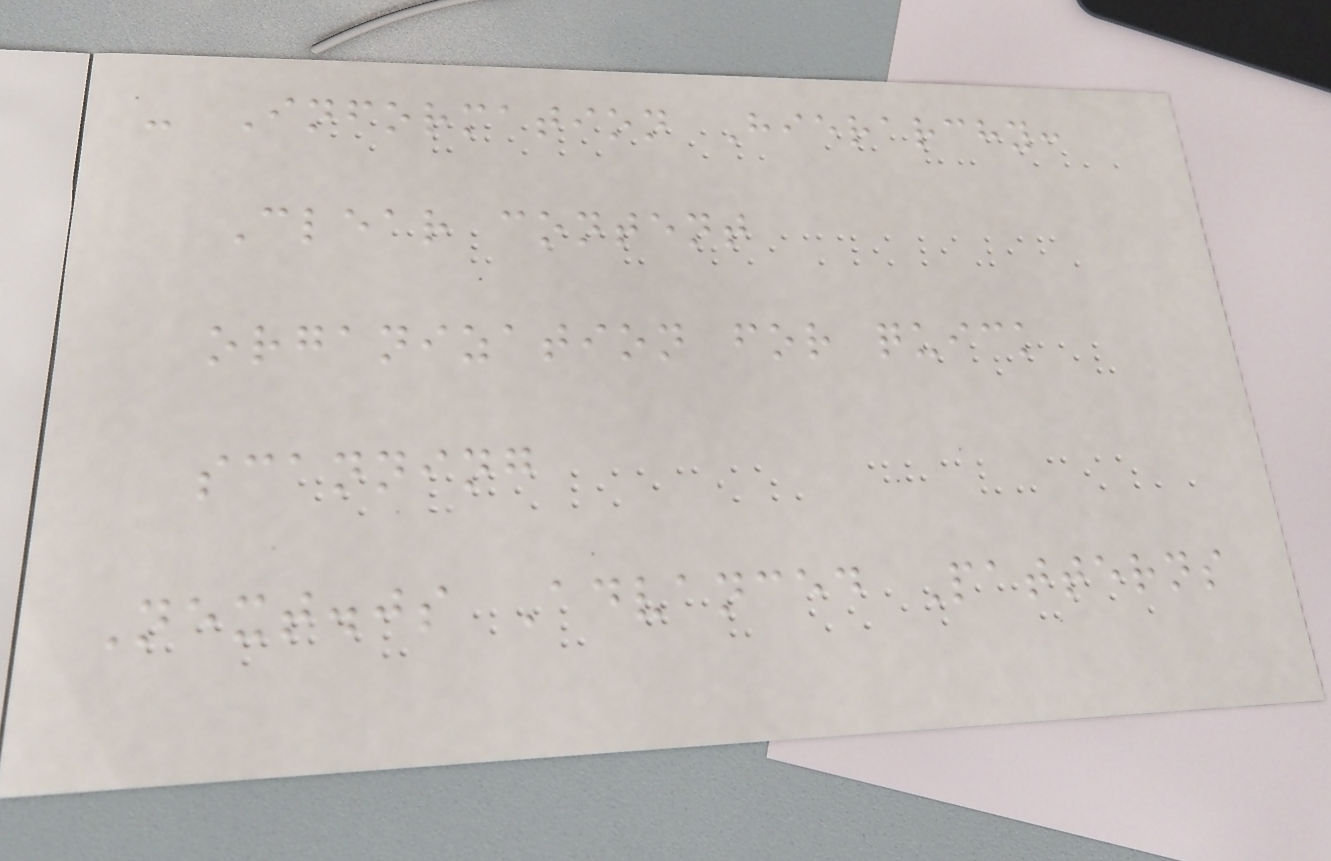- Information Hierarchy:
Clear content
organization for quick
scanning
Next.js Advanced Patterns
